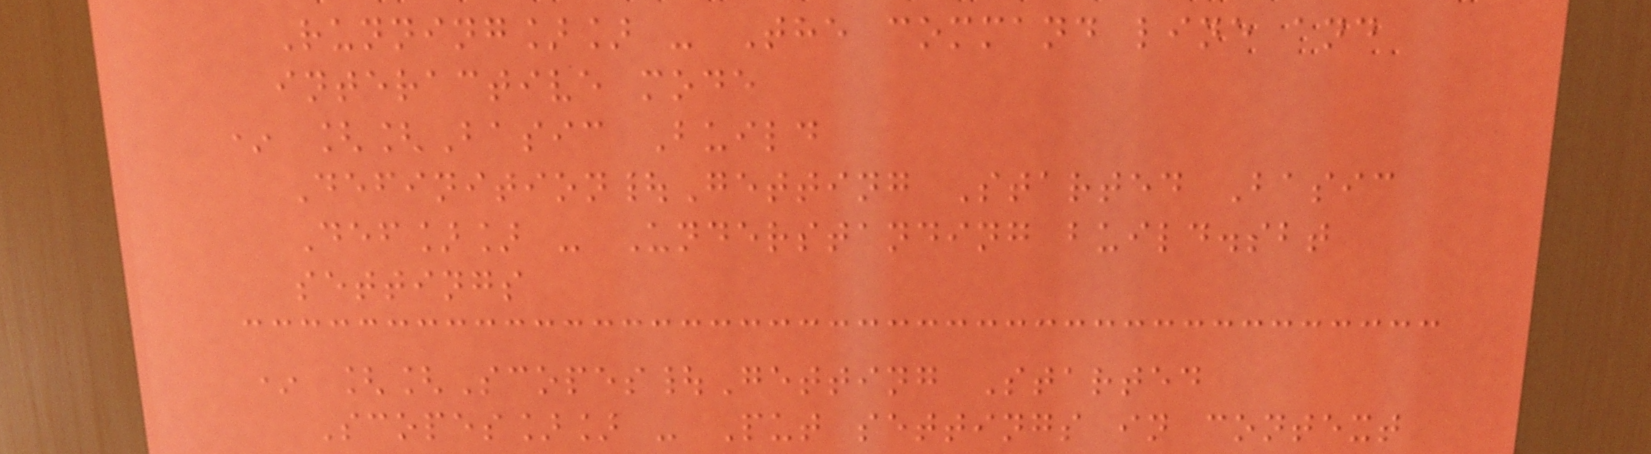Running]] - The command line and
interactive mode
* [[Basic Build
Definition|Getting Started Basic
Def]] - Understanding build.sbt
settings
* [[Scopes|Getting Started
Scopes]] - Put settings in context
